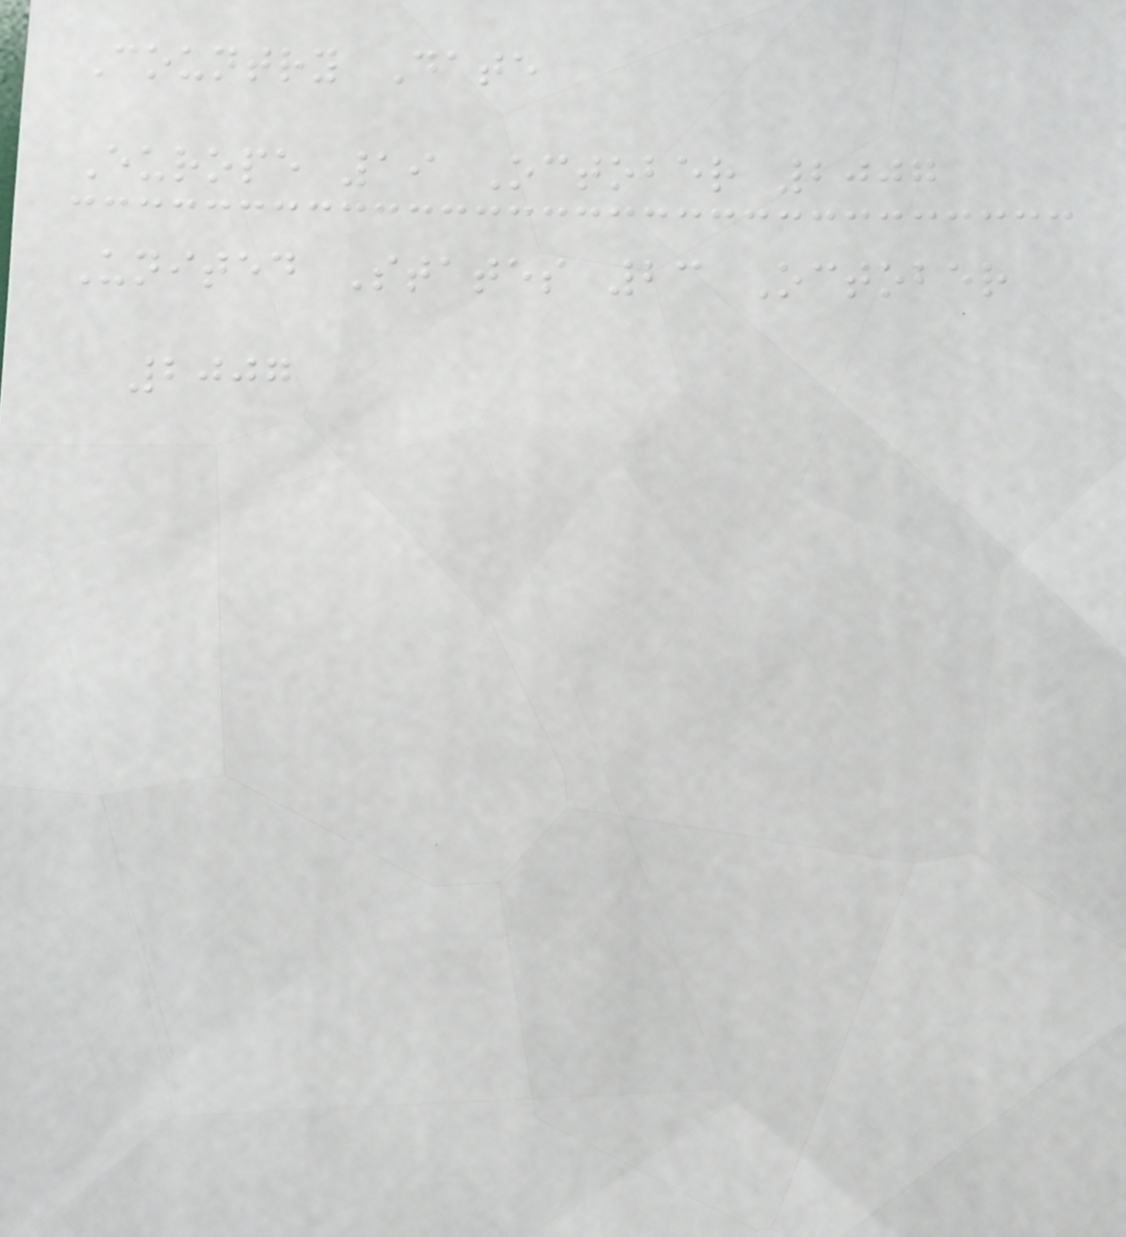Country Date
Europe 19 October 2007
United States 23 October
2007
